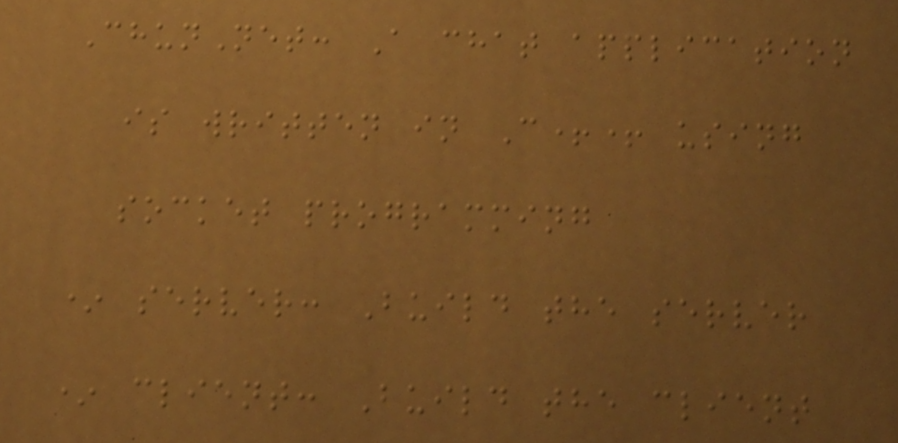ChunNet: A chat application
is written in C++ using
socket programming
* server: Build the server
* client: Build the client
